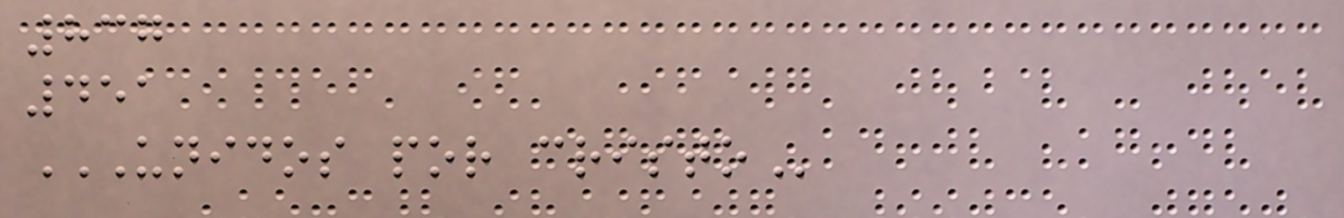837
451
UNIDOS POR CRISTO
